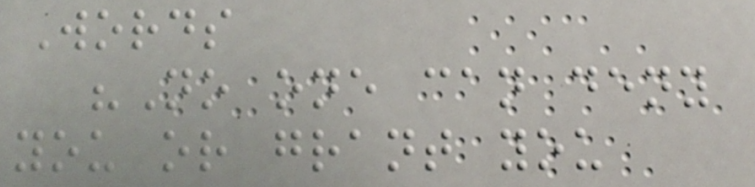Words
"No one can deny
you or grant you
